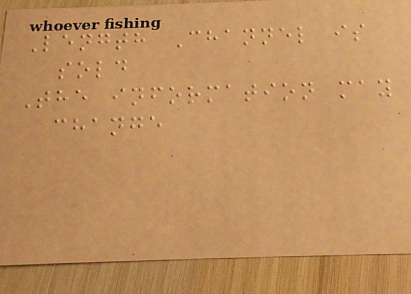Length Channel is
sold
The information may
change
